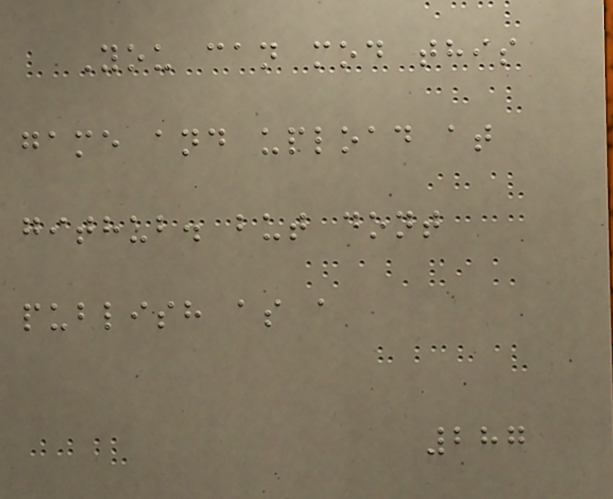You can mod this
game and upload at
github. but dont
publish as a
287
